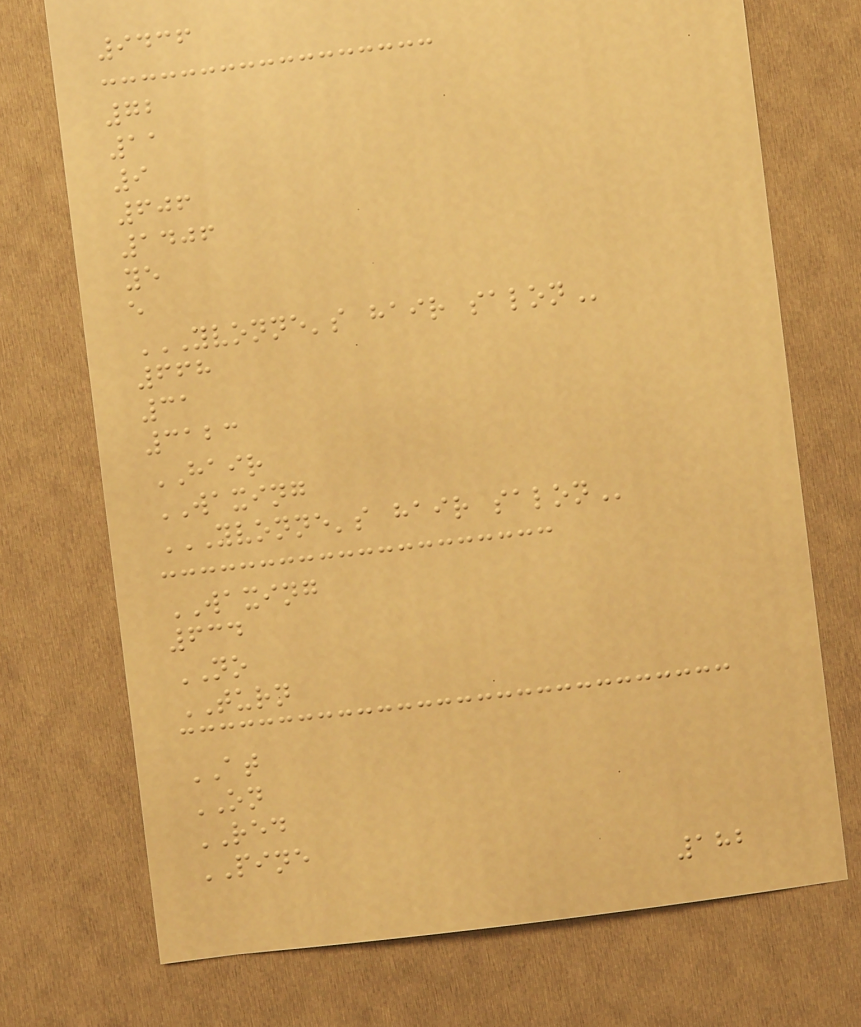9436
72
11
9
606
1406
ye
e
YVONNE'S HAIR SALON
668
31
3123
HAIR
WAXING
YVONNE'S HAIR SALON
WAXING
634
NO
TURN
AT
ON
RED
PINE
182
